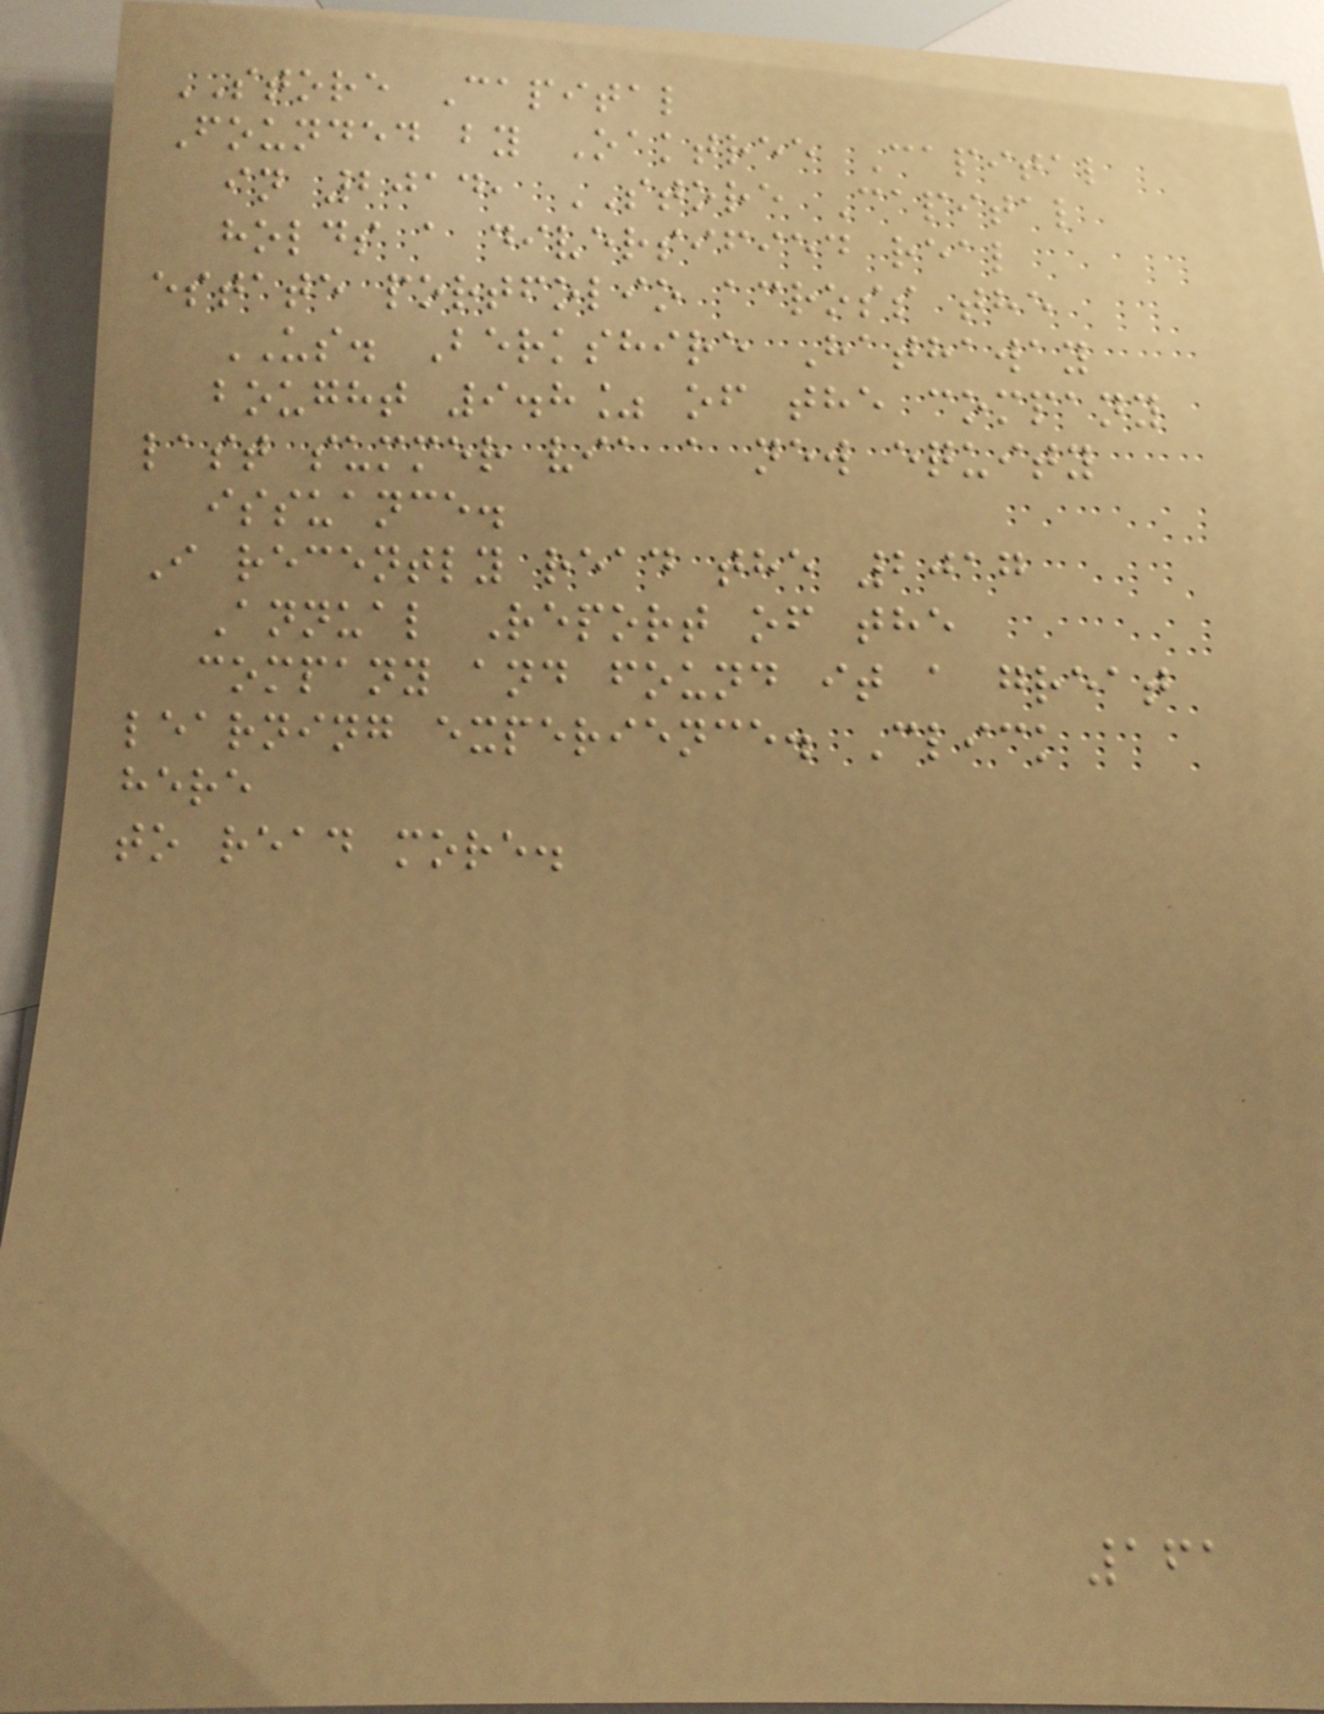STORE Capital
Founded by Oaktree Capital
in 2014, STORE Capital
holds a diversified real
estate portfolio across the
US. Berkshire Hathaway
bought 9.8% of the company
last summer via a new equity
issuance.
I recently read the 2017
Annual Report of the
company and found it a great
learning experience. Click
here
to read more.
161
